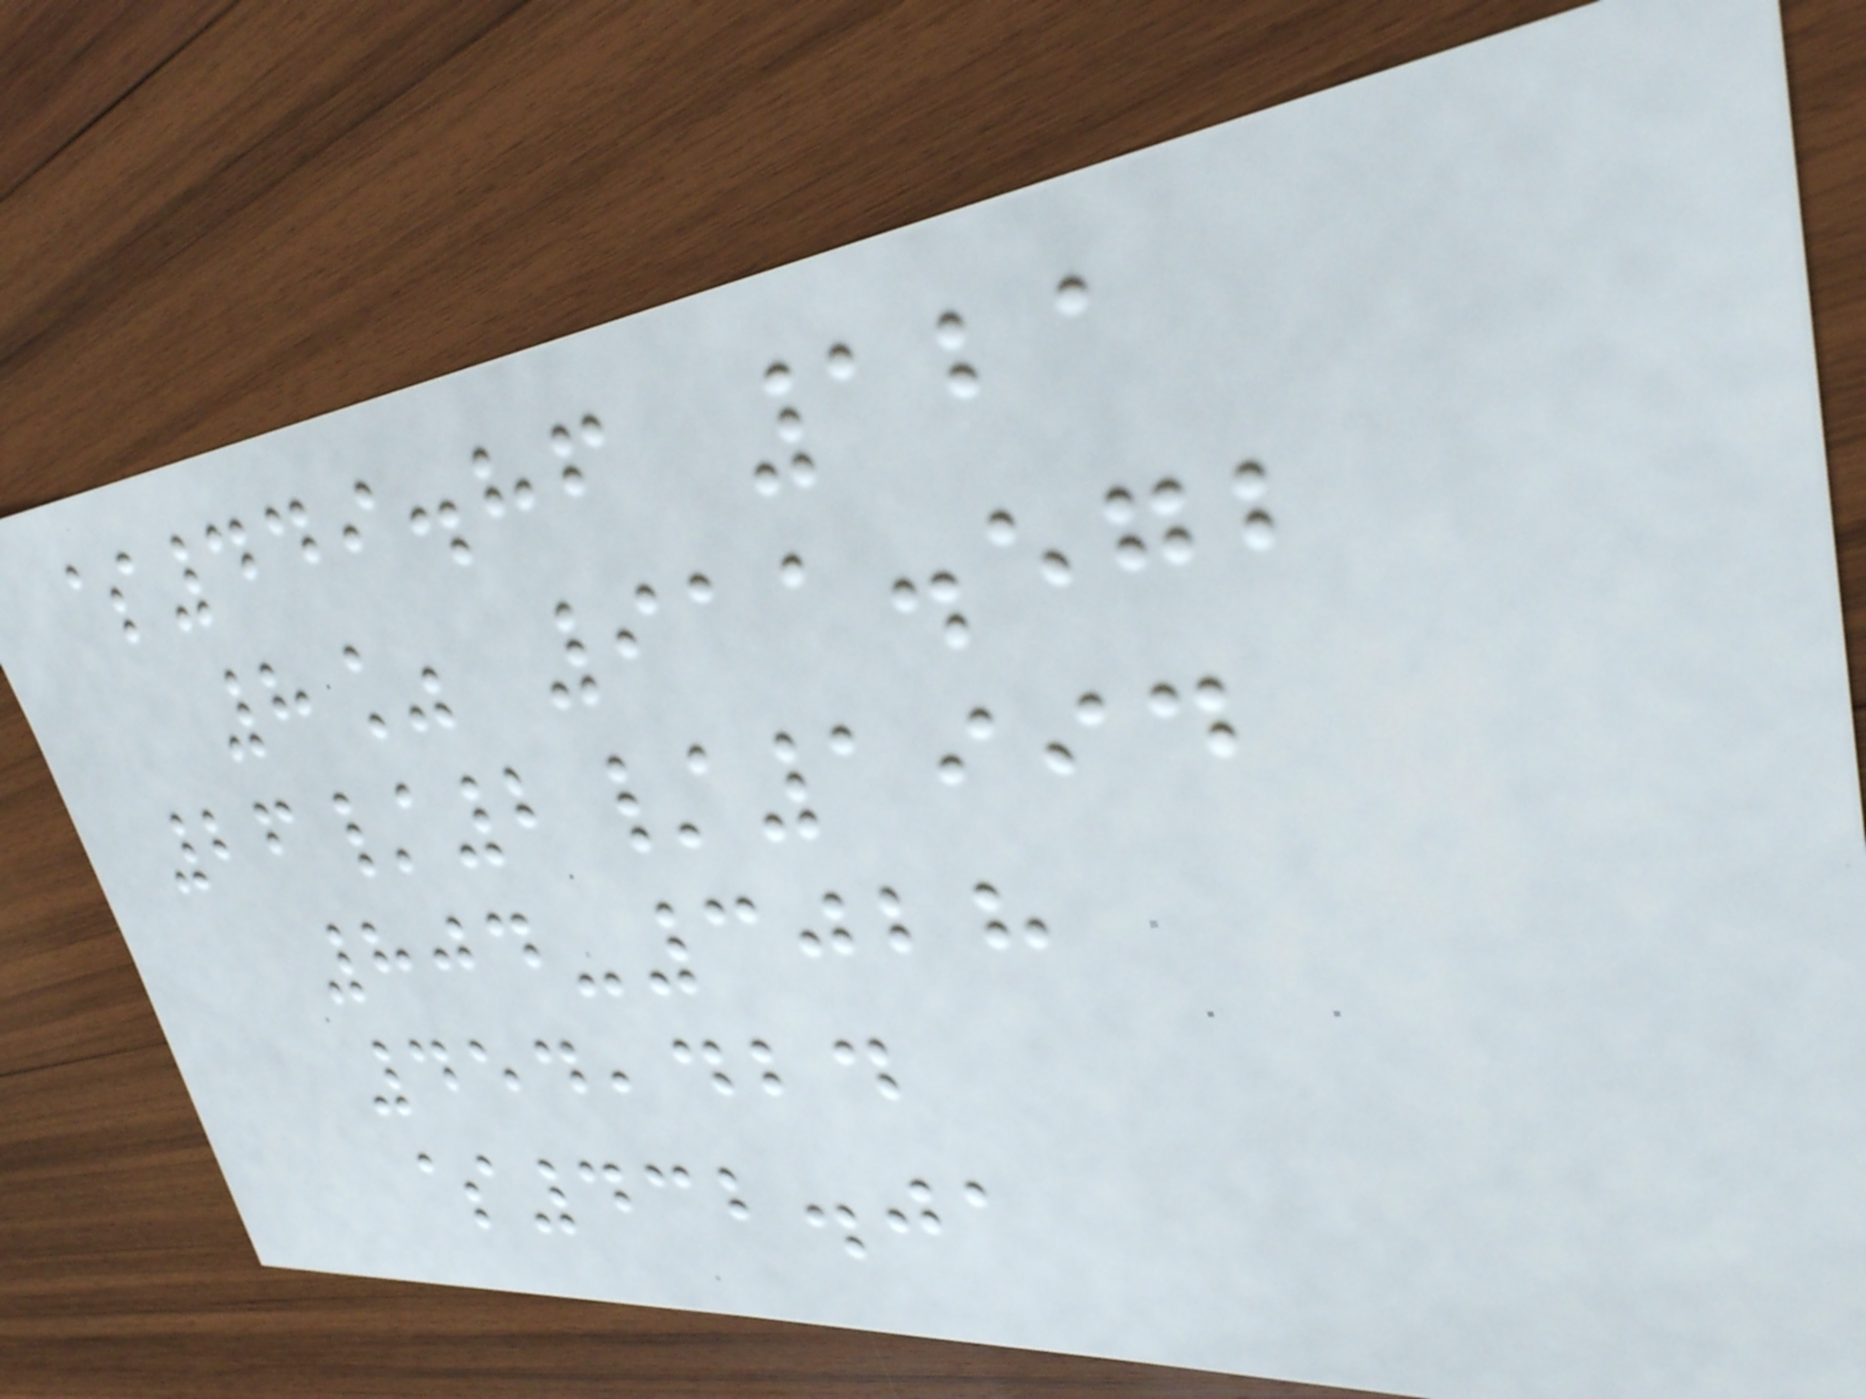$449.86 121
8% 911.572
26/2/1994
804-3028
454,424
$432.01
